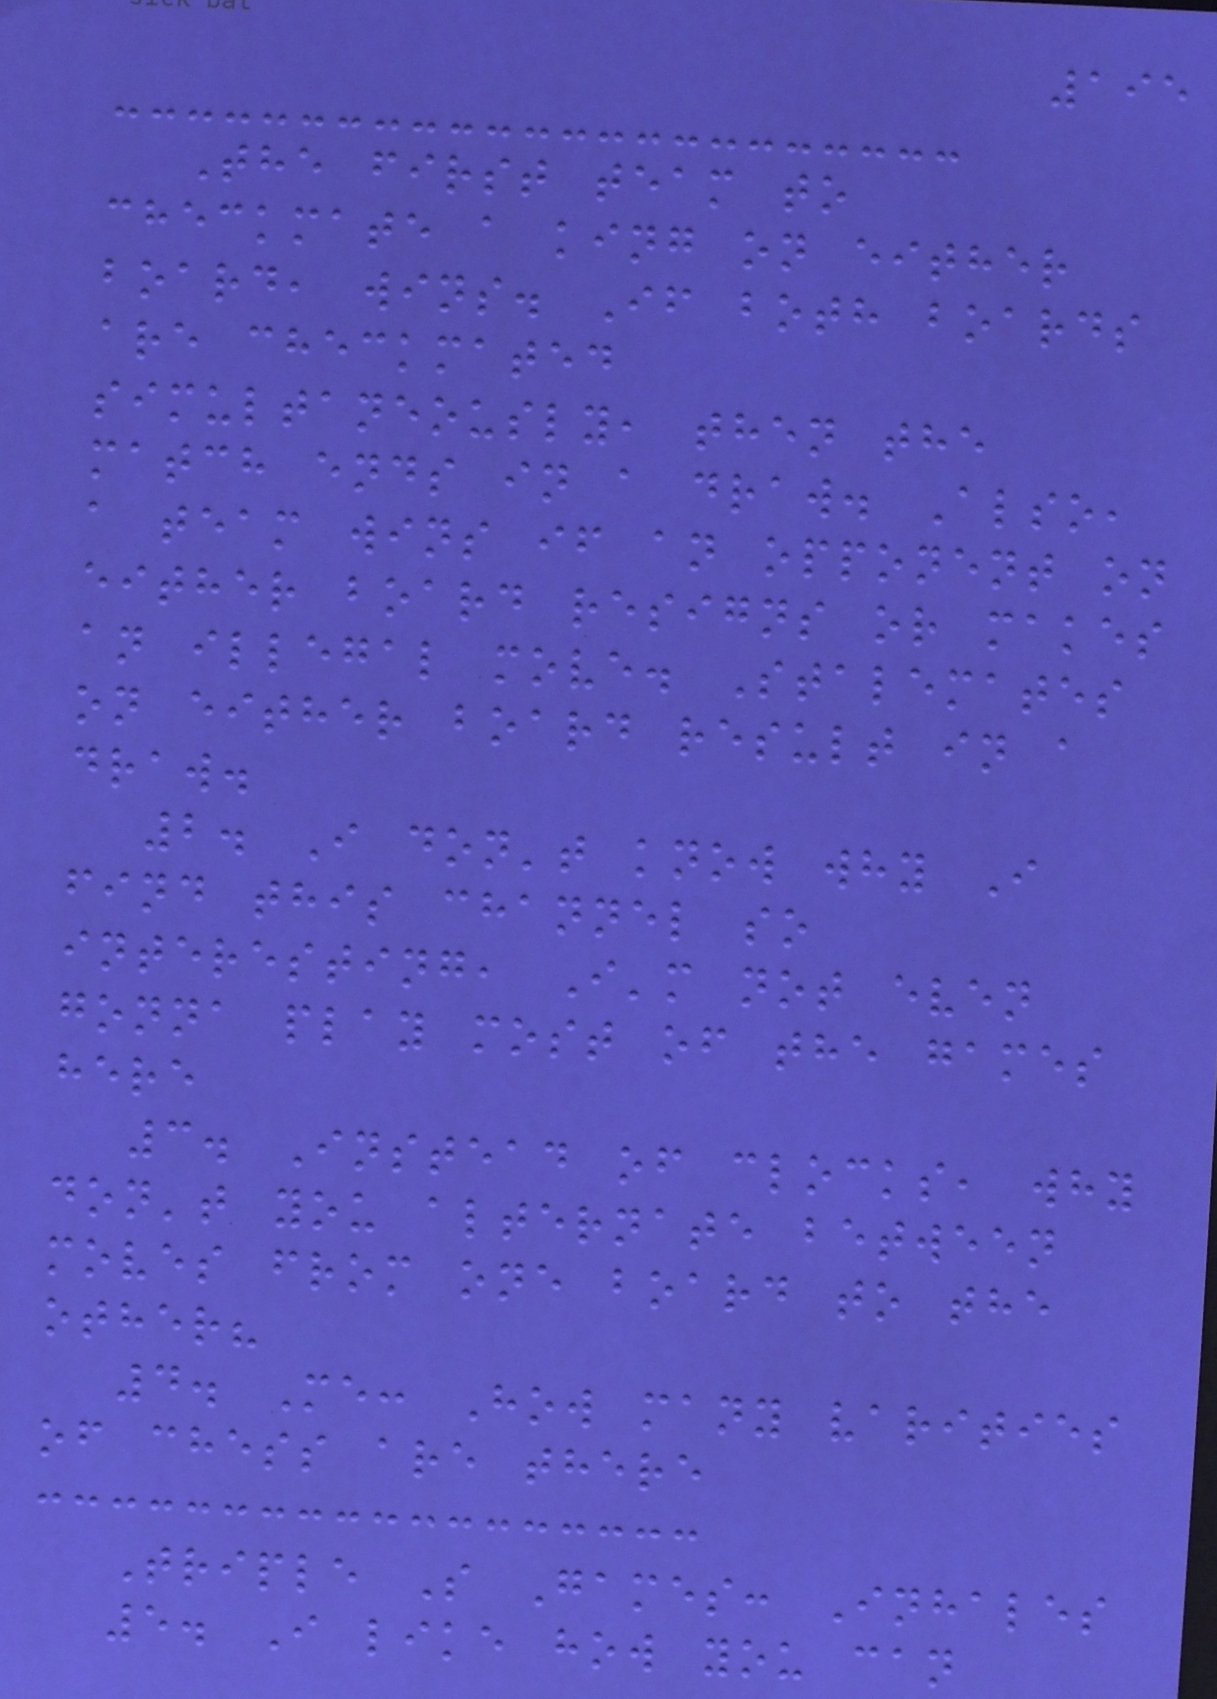195
The first team to
checkmate a king on either
board, wins. If both boards
are checkmated
simultaneously, then the
match ends in a draw. Also,
a team wins if an opponent on
either board resigns or makes
an illegal move. Stalemates
on either board result in a
draw.
2. I don't know why I
find this channel so
interesting, I'm not even
gonna play most of the games
here
3. Instead of clocks, why
don't you alternate between
moves from one board to the
other?
4. Me: How many varities
of chess are there
Triple S Games: Inhales
5. I like how you can
